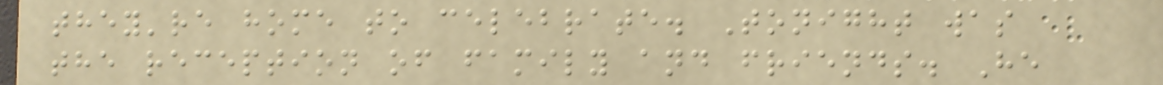they're home to celebrate. Tonight was
the reception of family and friends. He
